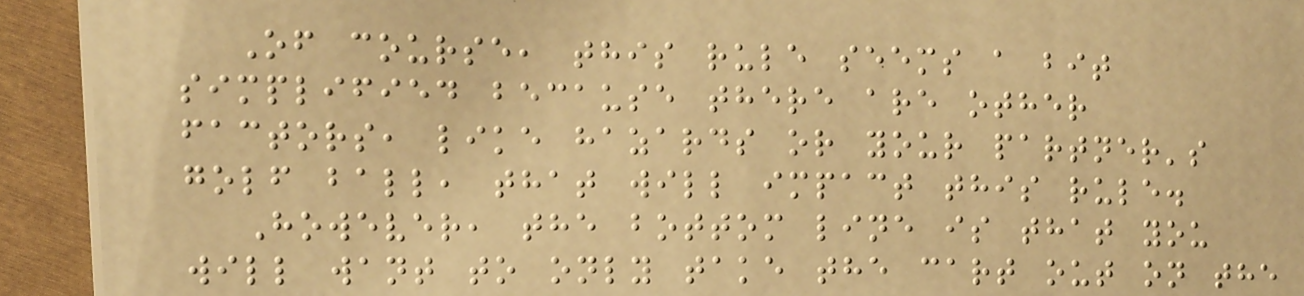Of course, this rule seems a bit
simplified because there are other
factors, like hazards or your partner's
golf ball, that will impact this rule.
However, the bottom line is that you
will want to only take the cart out on the
